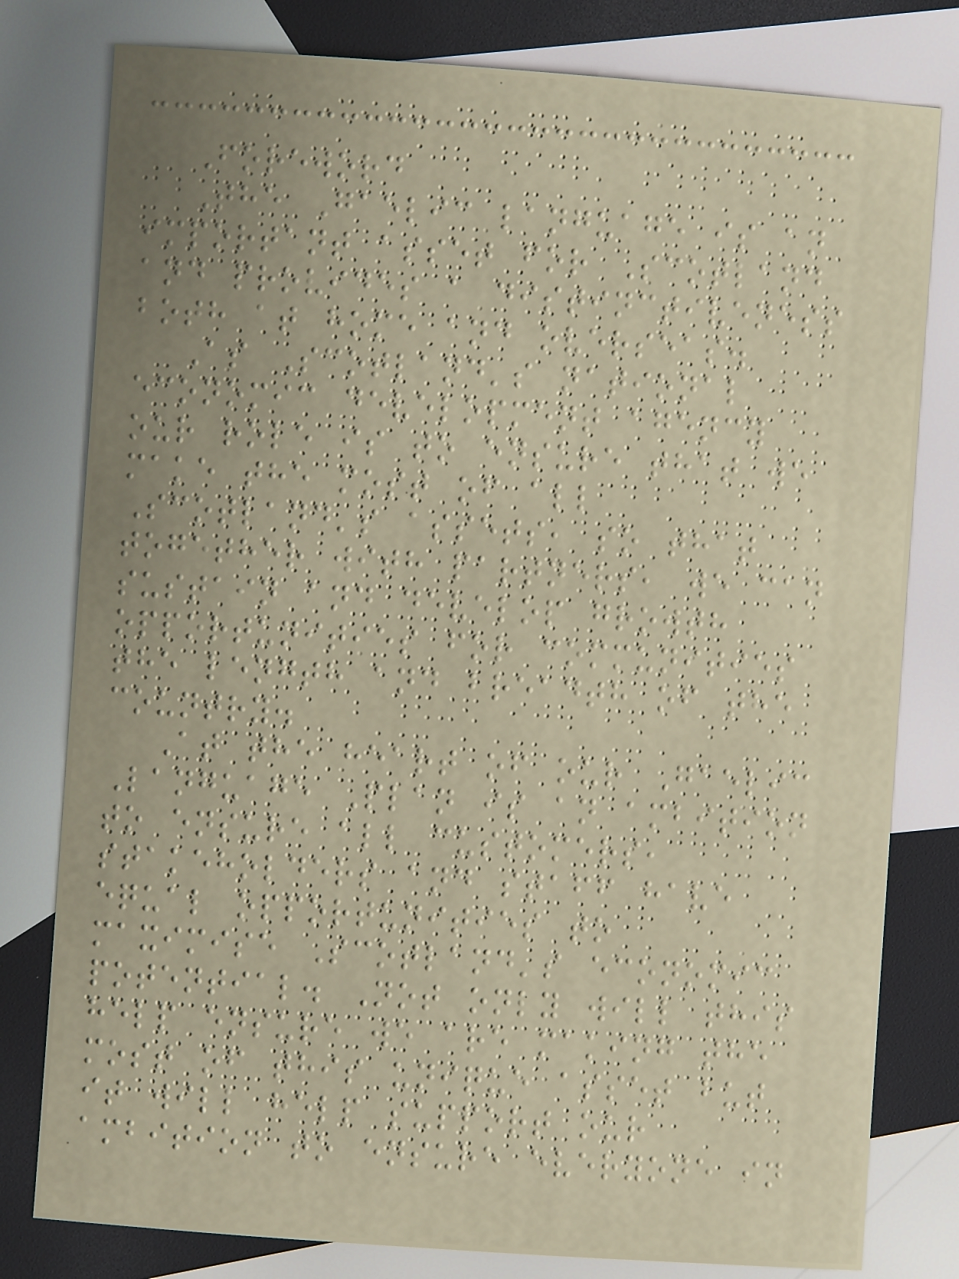Foreword
The Gaelic language is an
important asset for Scotland
and provides a distinctiveness
both at home and overseas.
As Scotland's national
economic development agency
our role is to ensure that we
make the most of all
Scotland's assets, so that
together with partners, we can
sustain and develop growth
opportunities for communities
the length and breadth of the
country.
At the heart of our Gaelic
Language Plan is an ambition
to ensure all customers,
stakeholders and staff have
equal opportunities to
maximise Scotland's economic
potential. Not only will this
help ensure we are making the
most of this unique asset but
it will help support our
ambition to ensure everyone in
